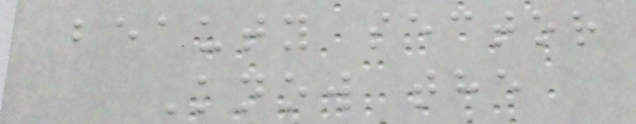beauty sector
Know the
